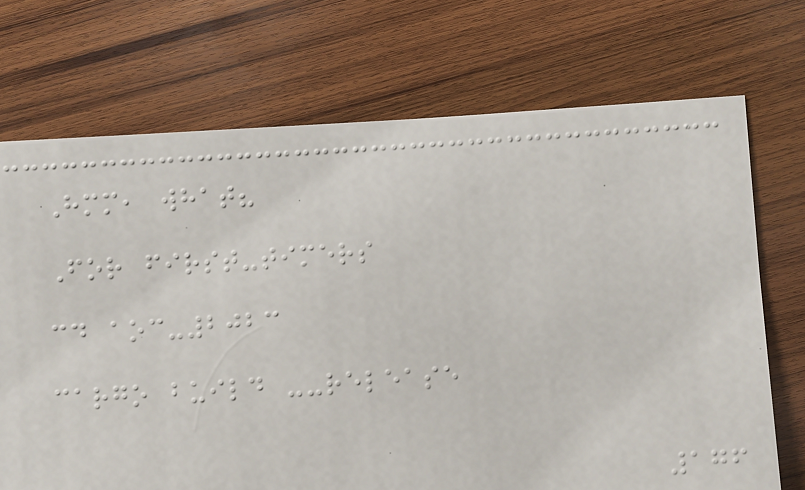Hmm, what?
For first-timers
cd aoc-2023
cargo build --release
176
